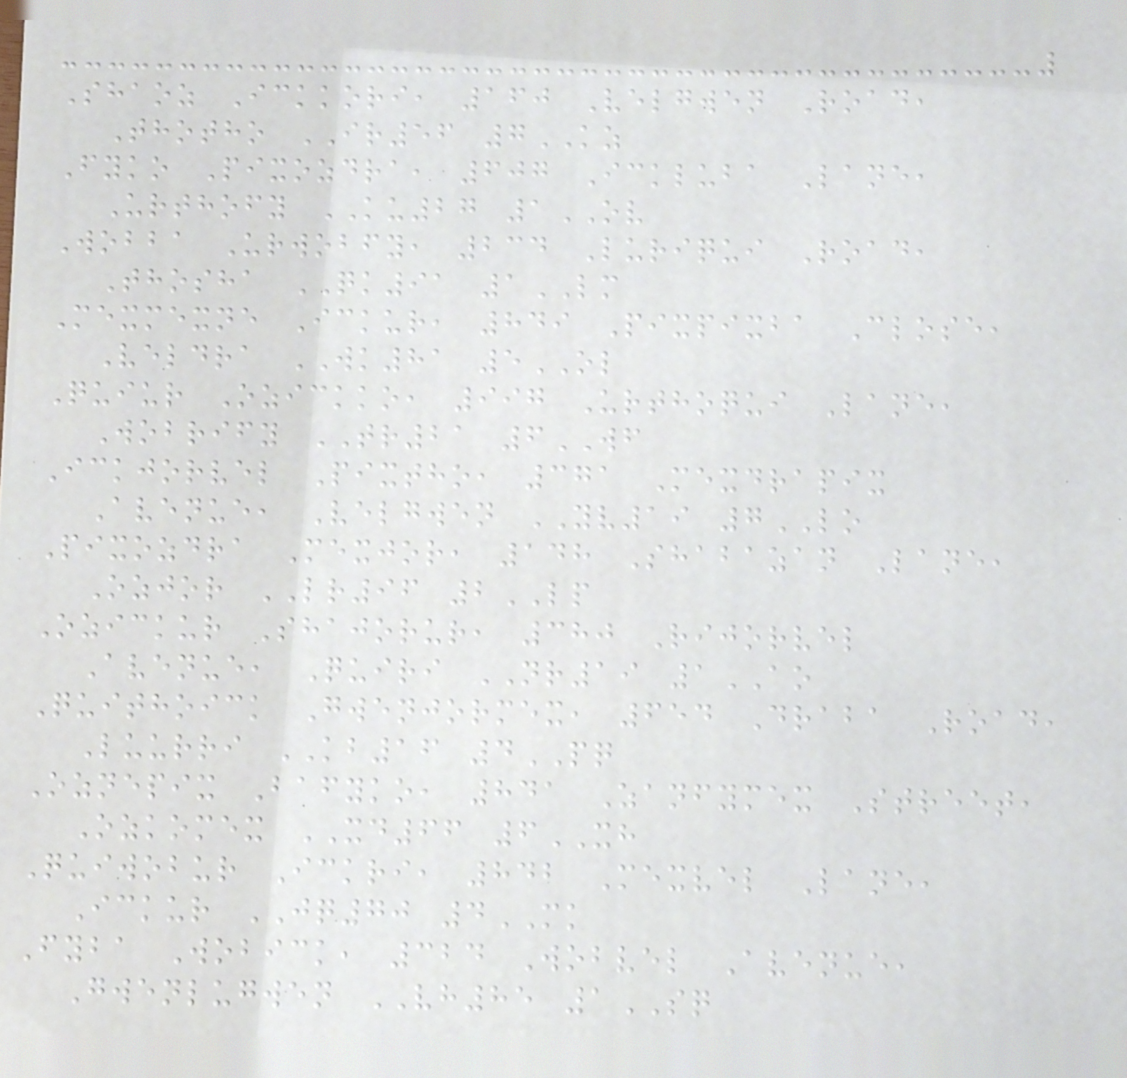Shaoz Ickkori, 160 Velgwen Road,
Thotho IR56 7KZ
Fyko Pixozdra, 607 Ickluba Lane,
Urthofy KU27 1OV
Wobba Urwobfy, 234 Luriqui Road,
Thosha QK91 1LM
Mexmexne Ickur, 849 Pixpixba Close,
Veldra WK81 5OL
Quiur Ozickko, 997 Urthoqui Lane,
Wobrify TR21 6WF
Ickjorvel Pixtho, 371 Mexdrapix
Avenue, Velgwen YV19 7LO
Pixozdra Mexjor, 148 Shabazan Lane,
Ozjor LR96 2LP
Ozickur Shajorur, 380 Rijorvel
Avenue, Quiri NR19 1AO
Quithoick Gwenjormex, 654 Draba Road,
Luurri KB16 4PQ
Oznepix Bafyko, 841 Zanfymex Street,
Ozkomex XD66 6XH
Quiwobur Ickri, 842 Mexvel Lane,
Ickur JQ70 4MK
Fyba Wobick, 324 Wobvel Avenue,
Gwenlugwen VH85 1SQ
